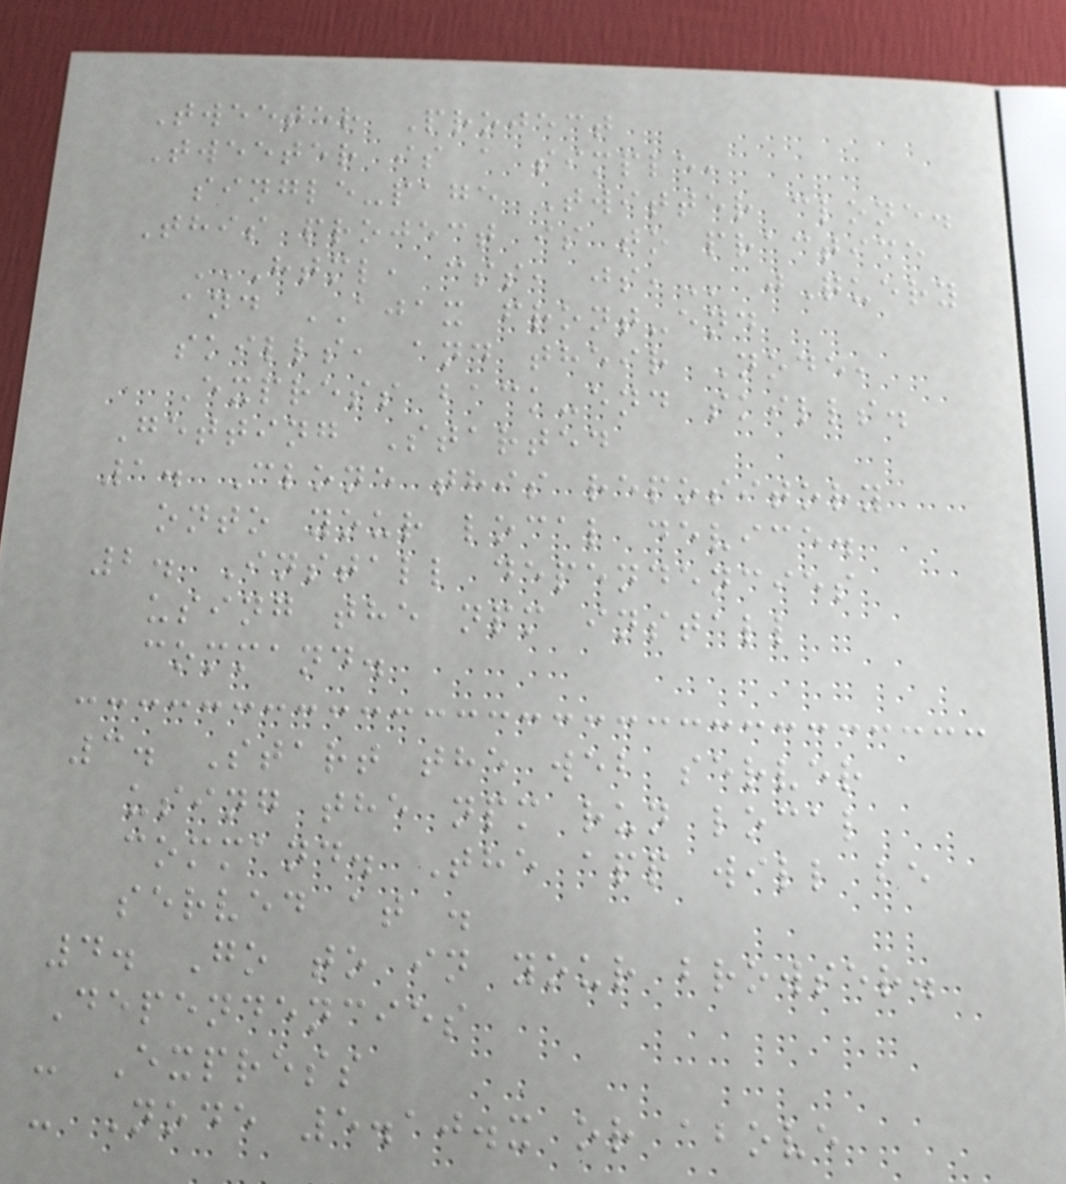Tweeter Project
Tweeter is a simple,
single-page Twitter clone.
This project is to practice
HTML, CSS, JS, jQuery
and AJAX front-end
skills, and their Node,
Express back-end skills.
Getting Started
1. Clone this repository
onto your local device.
2. Install dependencies
using the npm install
command.
3. Start the web server
using the npm run local
command. The app will be
served at .
4. Go to in your browser.
Dependencies
- Express
- Node 5.10.x or above
